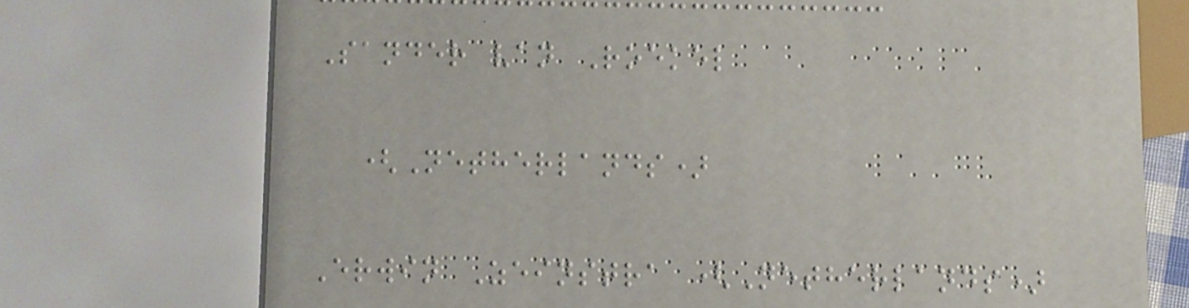Sander van Roekel
(Netherlands)
Erwin Zeinstra (Netherlands)
